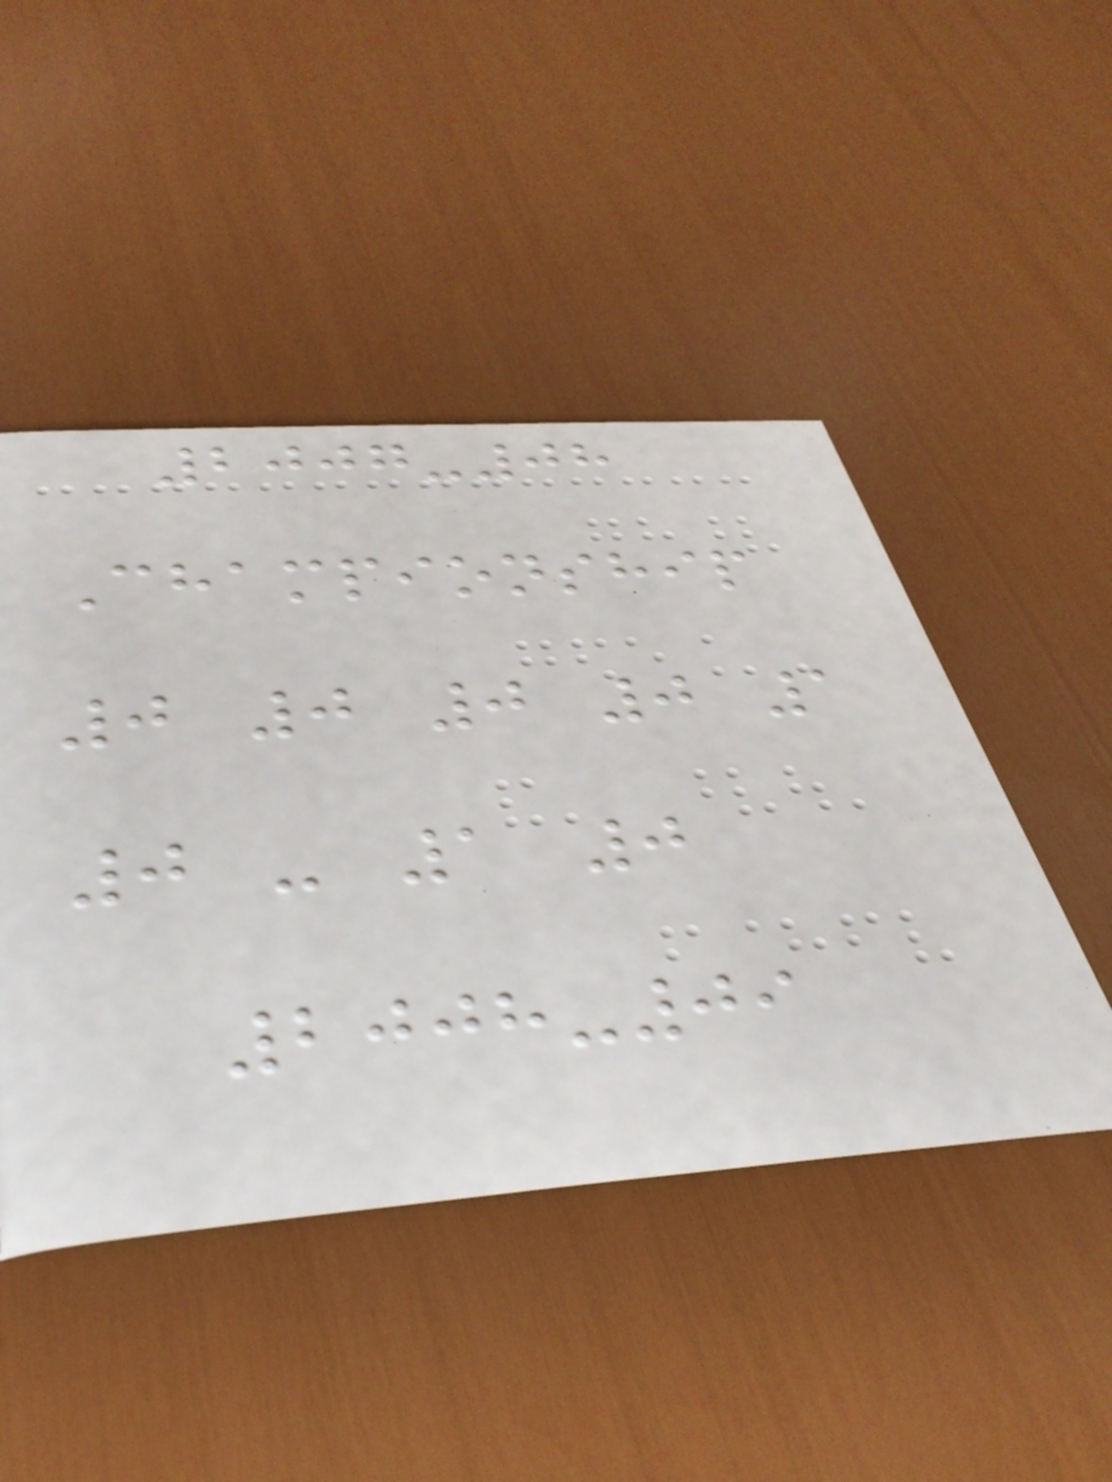2007-08
Championship
0 0 0 0 1
0 - 1 0
2008-09
